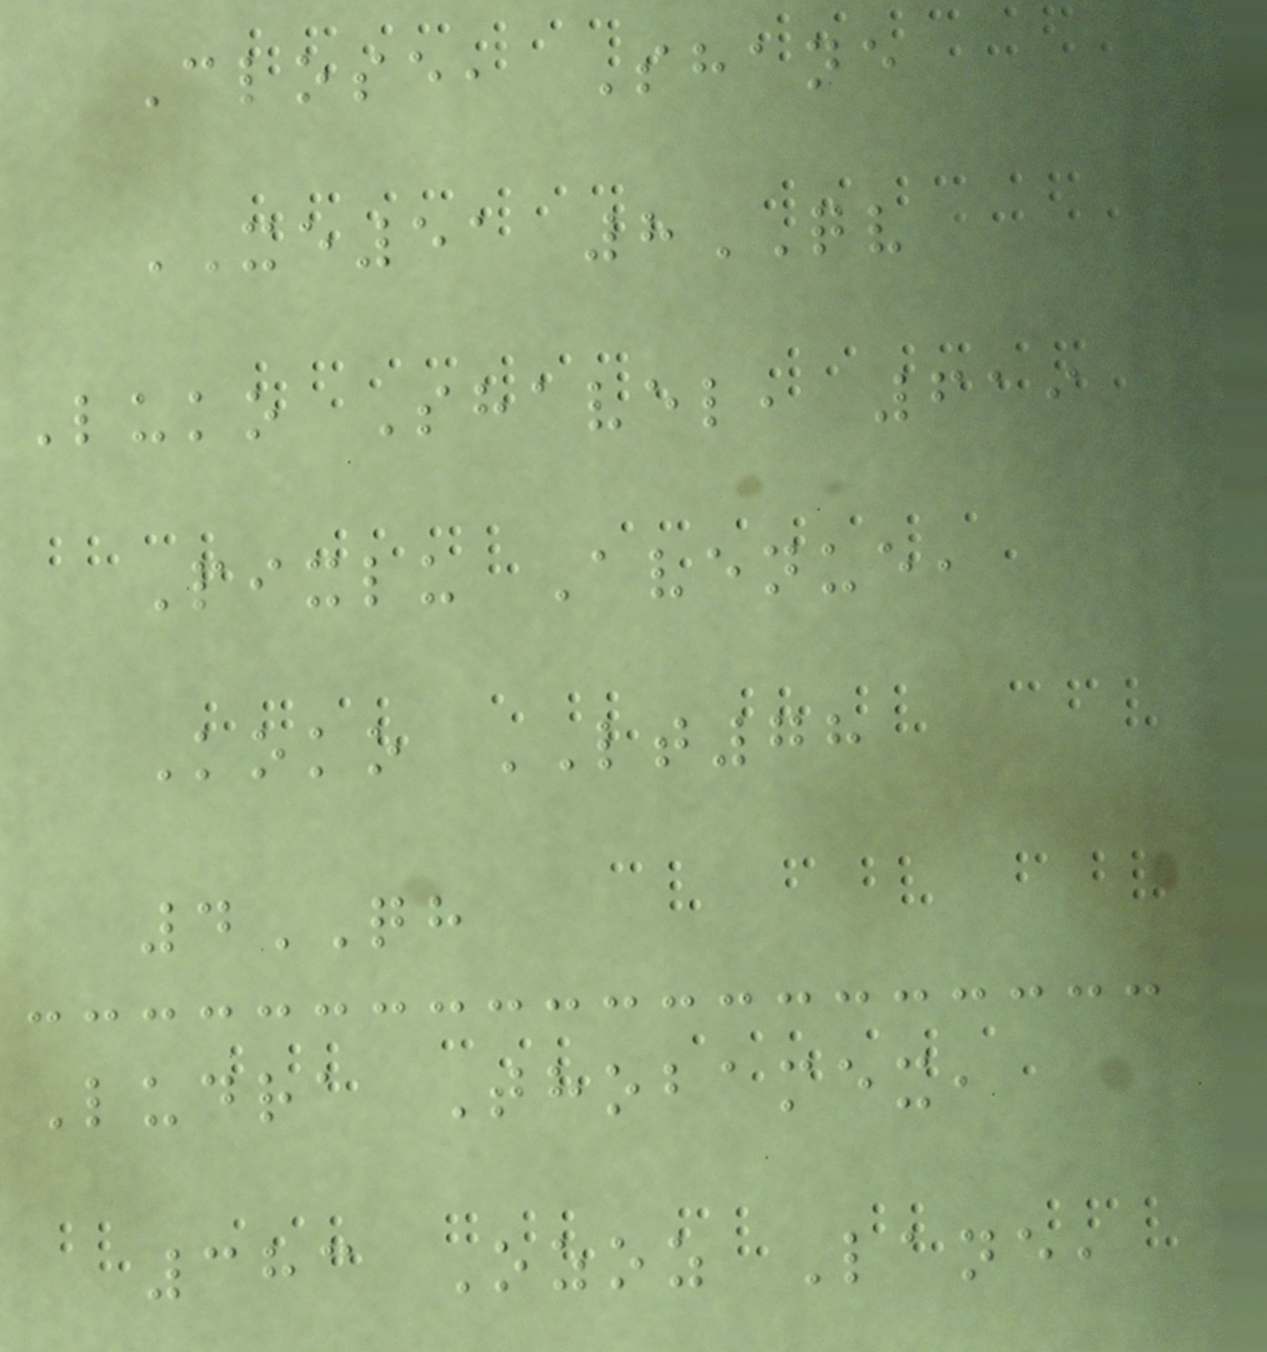Close, Shane
XE51 8QV
Luko Shavel, 619
Pixlu Avenue,
Koko LT78
4QH
Ludra Thobamex,
383 Ozoz Lane,
